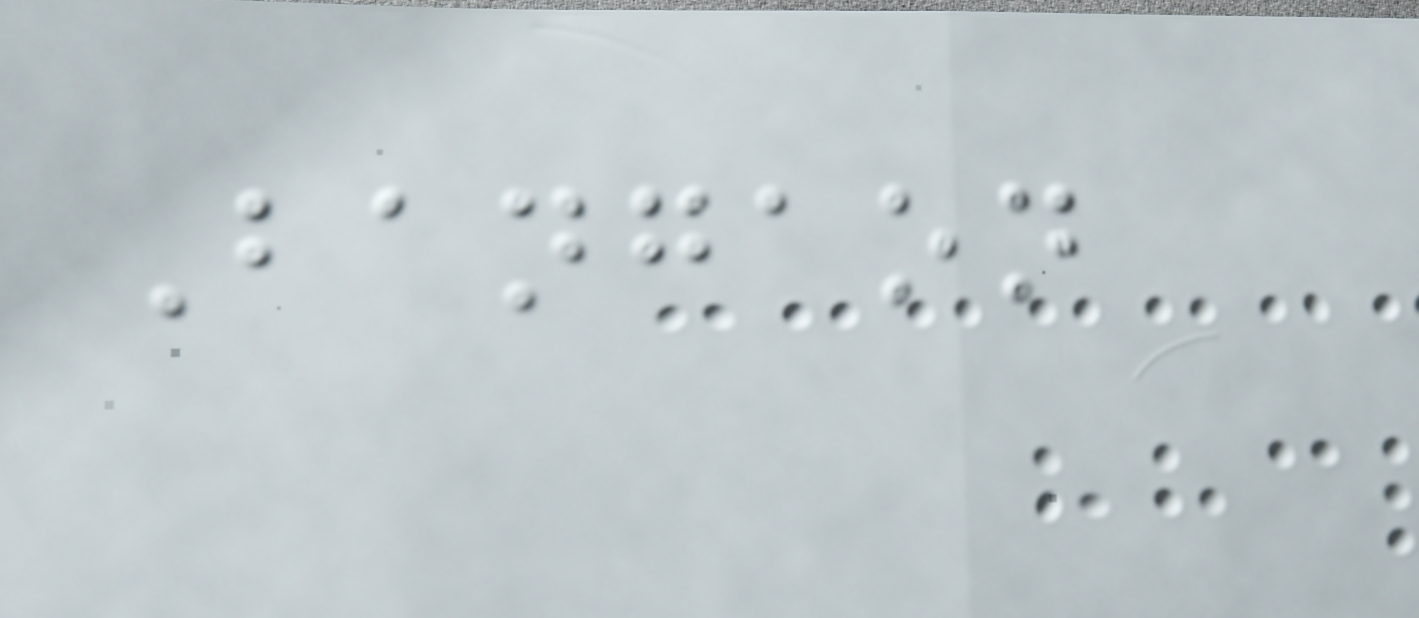Bangaon
